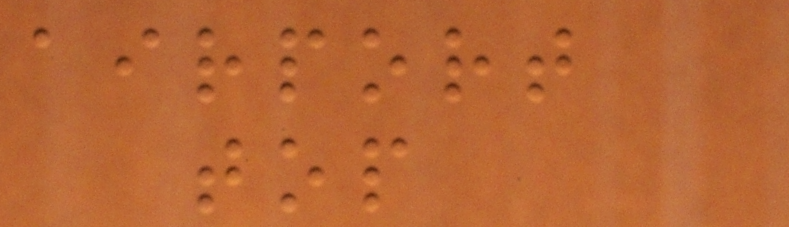airport
top
